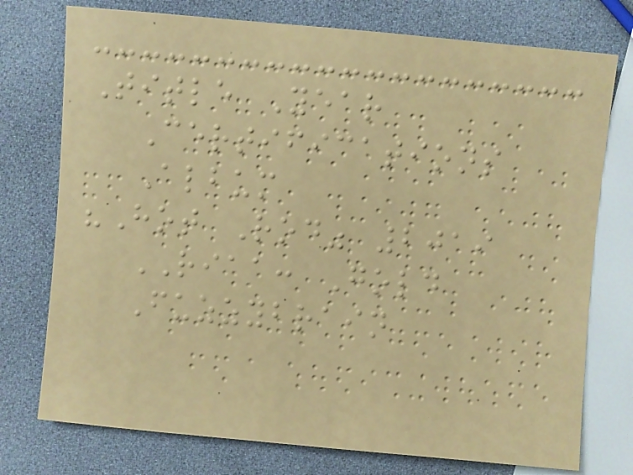Title Year
Certifications
Album
"Hot Rod" 2019
RIAA: Gold
Fuzzybrain
